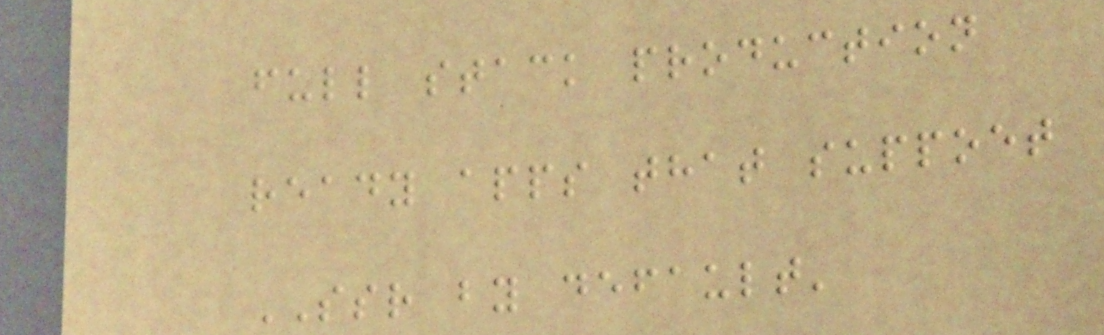full stack production
ready apps that suppoet
SSR by default'
